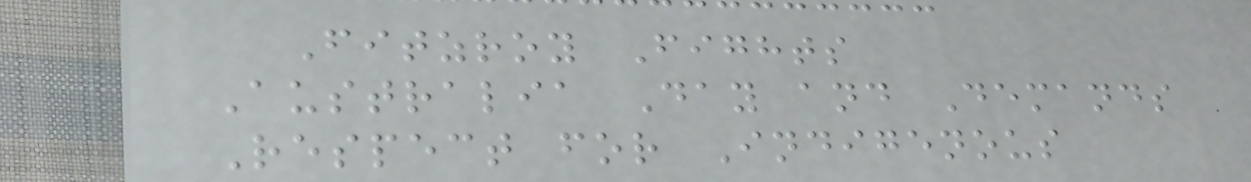Fitzroy Fights
Australia Day and Demands
Respect for Indigenous
